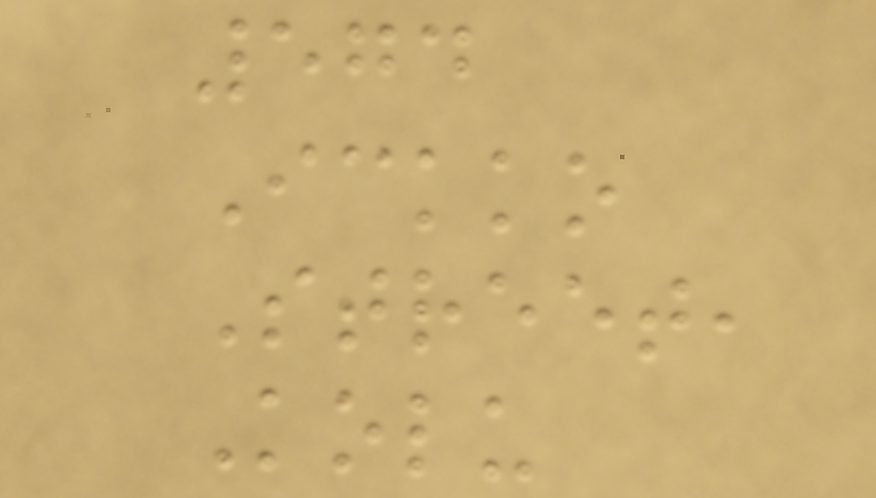574
Ickko
Street,
Kolu
